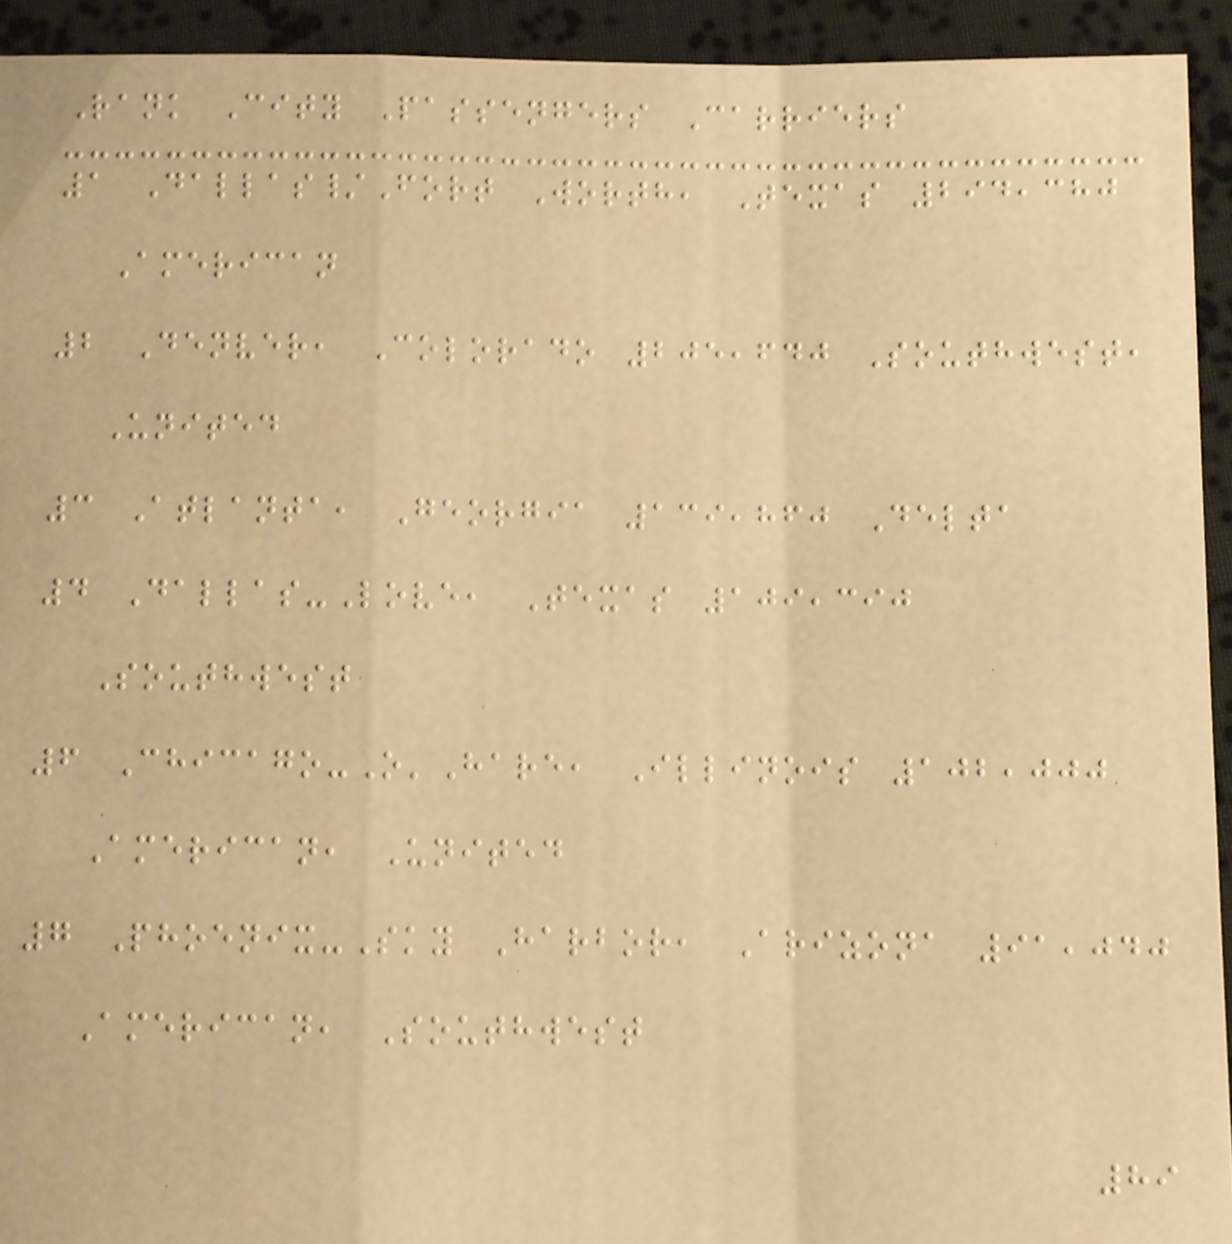Rank City Passengers Carriers
1 Dallas/Fort Worth, Texas 294,380
American
2 Denver, Colorado 205,640 Southwest,
United
3 Atlanta, Georgia 139,860 Delta
4 Dallas-Love, Texas 109,390
Southwest
6 Chicago-O'Hare, Illinois 102,000
American, United
7 Phoenix-Sky Harbor, Arizona 91,040
American, Southwest
89
